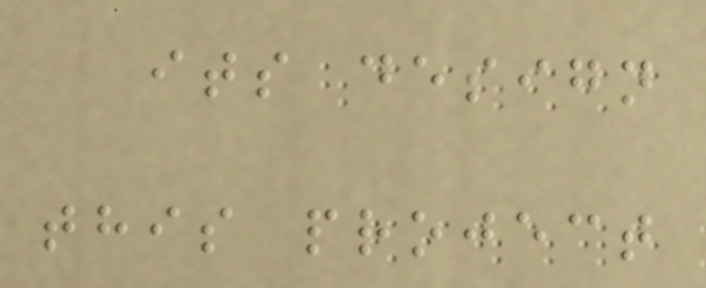its design
this project
